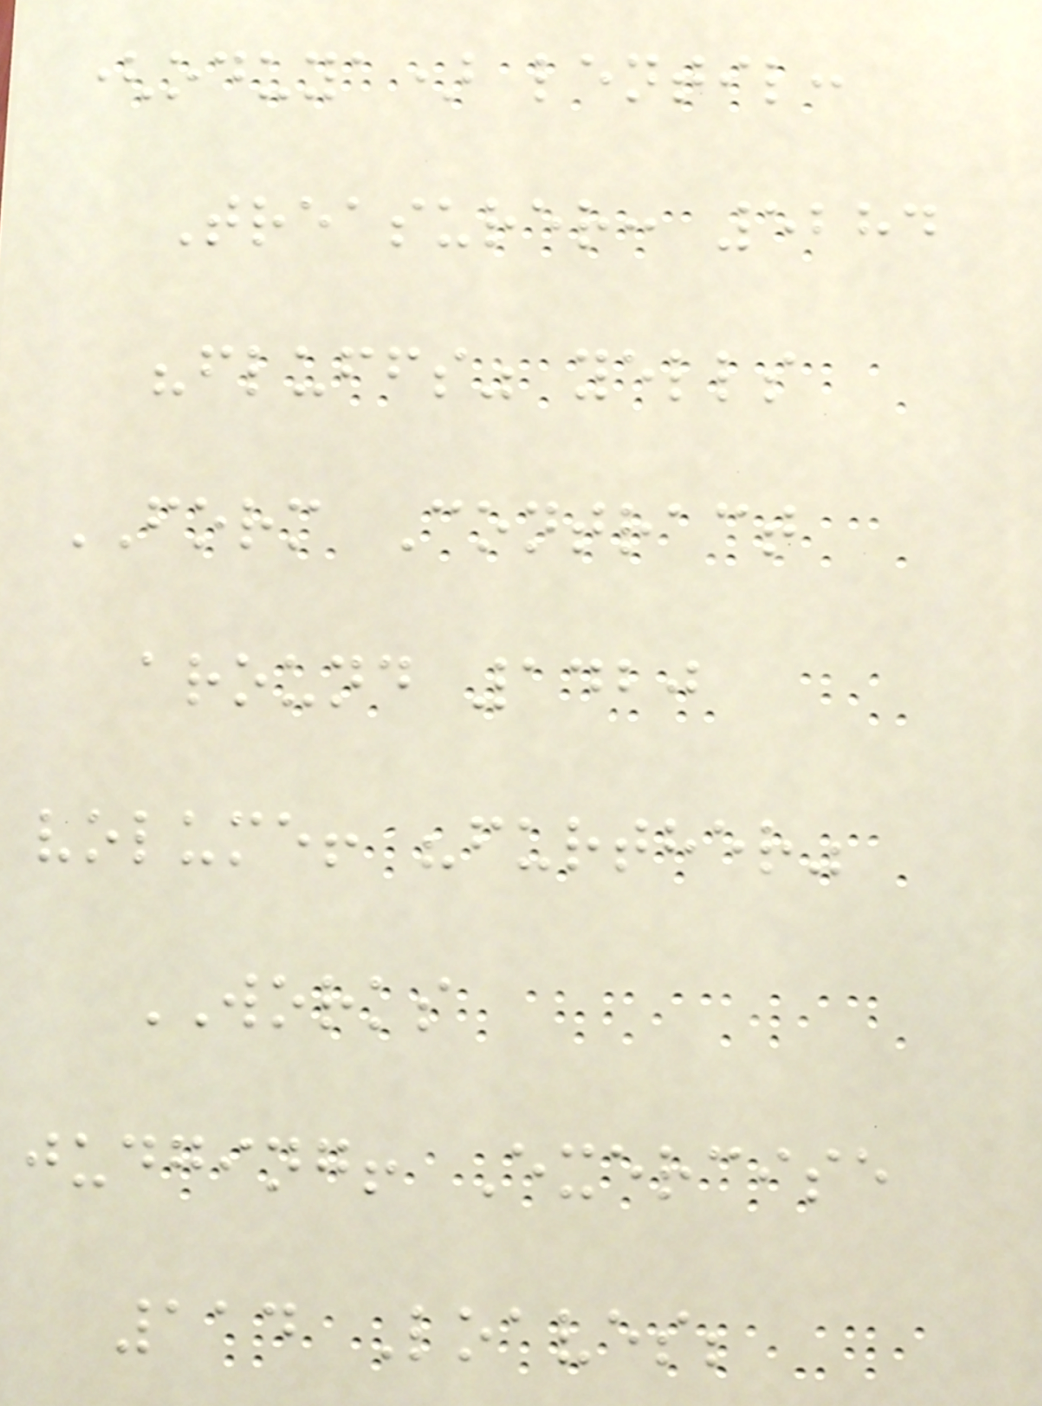(oduya) lentil:
Treasurer: 5284
"fluffs" yells
FORM Contract
around 1420
volume! "further"
WORKS
judging! Exercise
114 Loaves;
